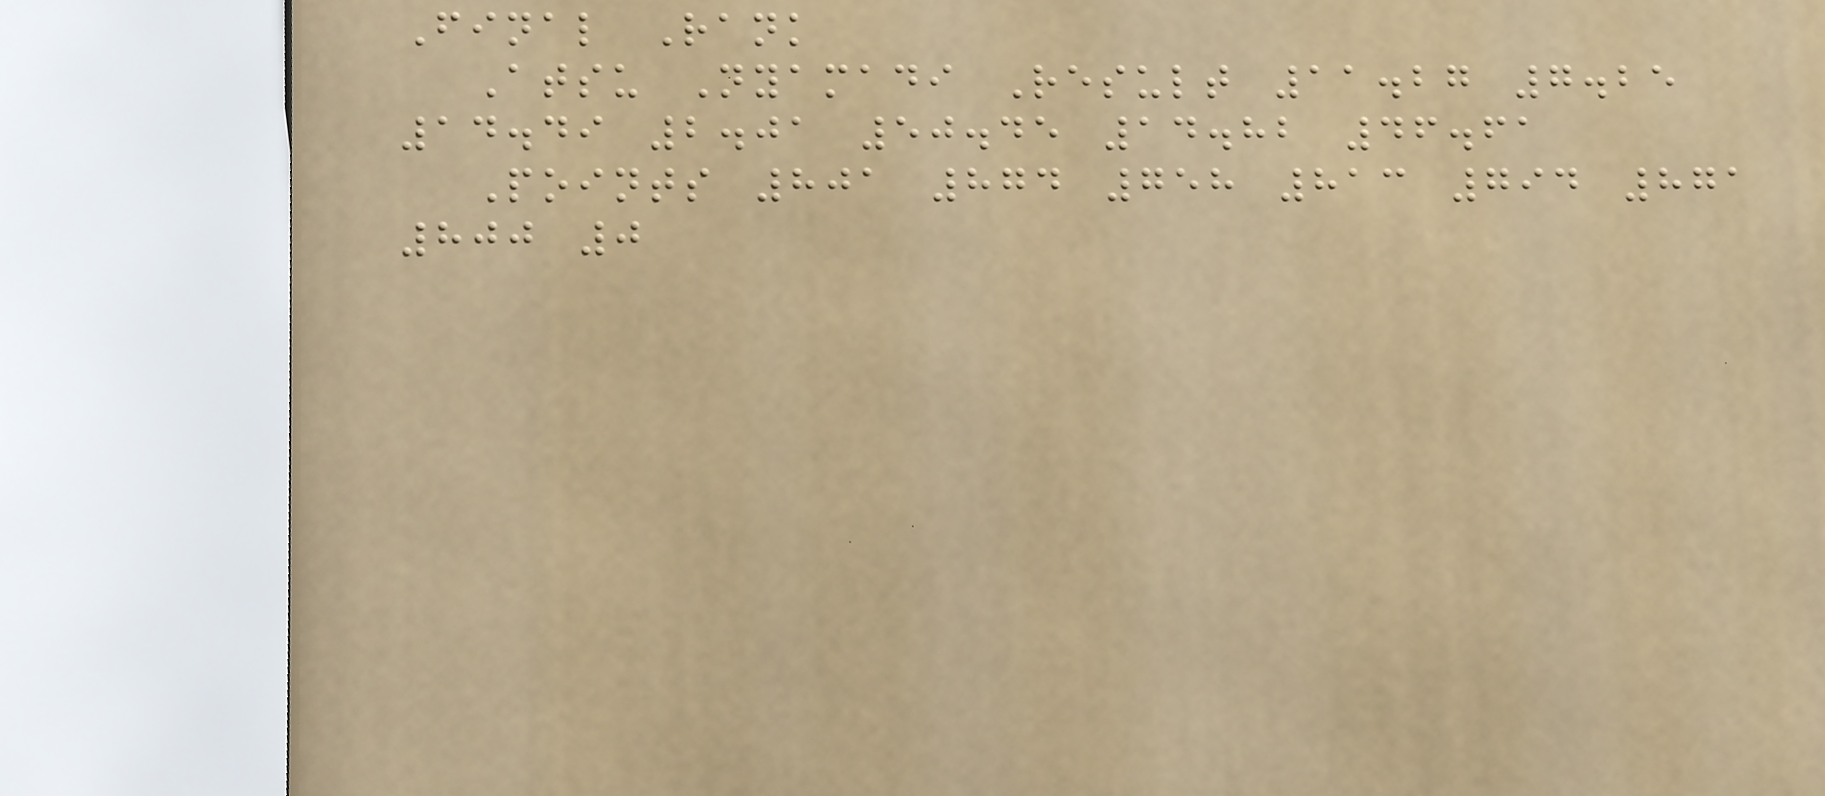Final Rank
Atsu Nyamadi Result 11.27 7.25
14.49 2.01 50.45 14.82 46.61
Points 801 874 758 813 794 871
800 0
